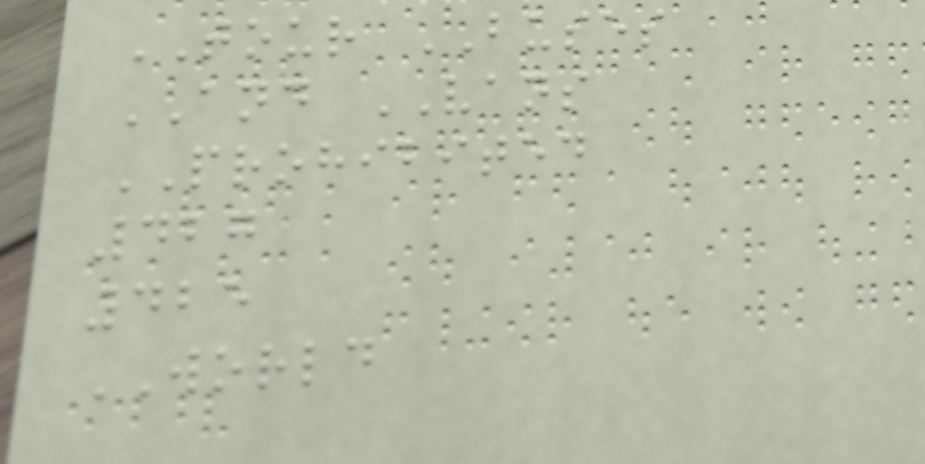TOUR BUSES
AND VANS
PROHIBITED
427
425
WORLD
